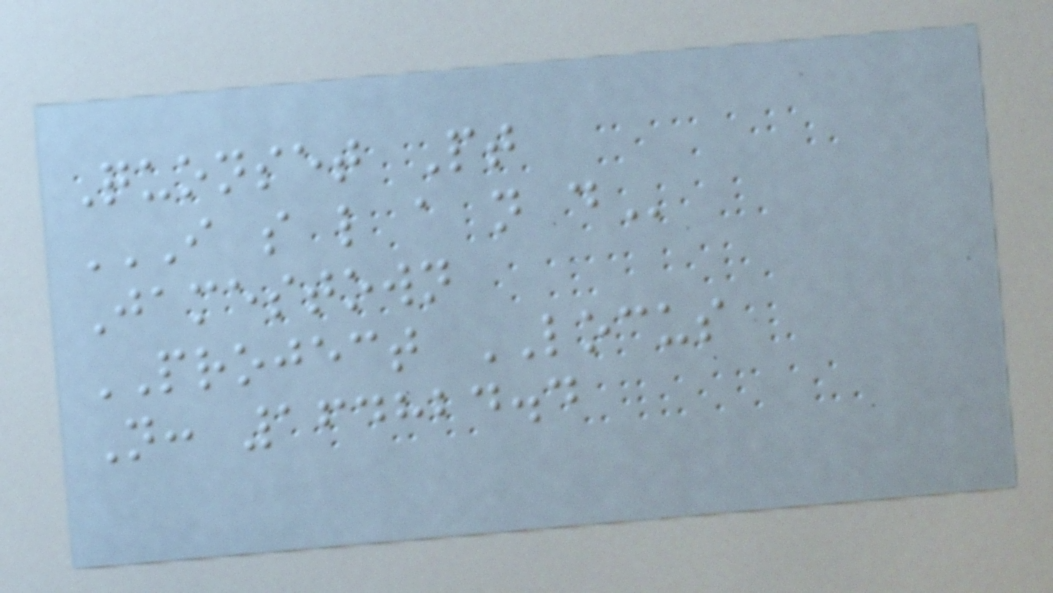Quonset Pt
I S L A N D
Jamestown
PROJECT LOCUS
N: 164824.4
